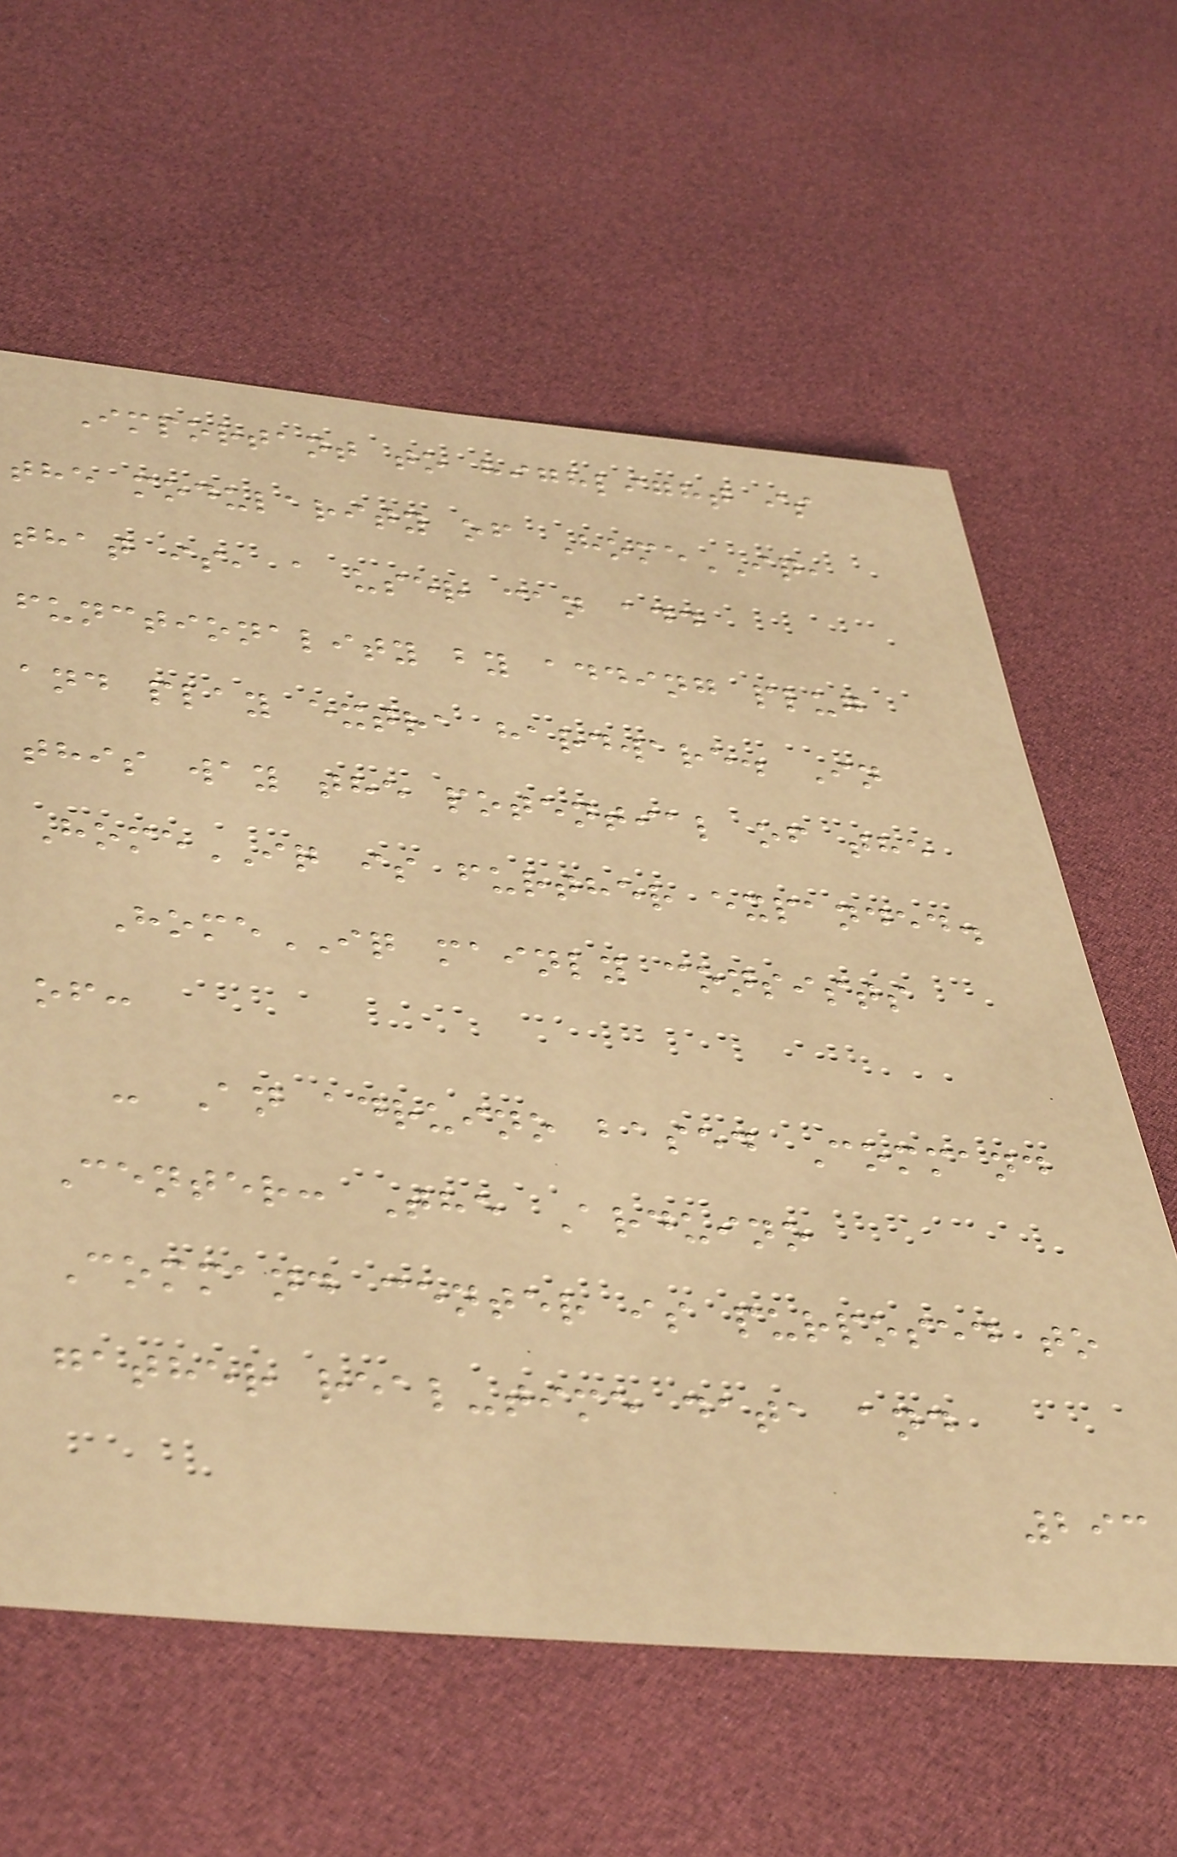Important to highlight is
the modularity of HomeIQ,
that is, a user can add
functionality by adding plug
and play extra hardware. In
this way the potential of the
HomeIQ is further expanded.
HomeIQ mainly consists
of:
- An adruino based Command
Center: The Arduino
Command center is purposed to
gather real-time data and
293
